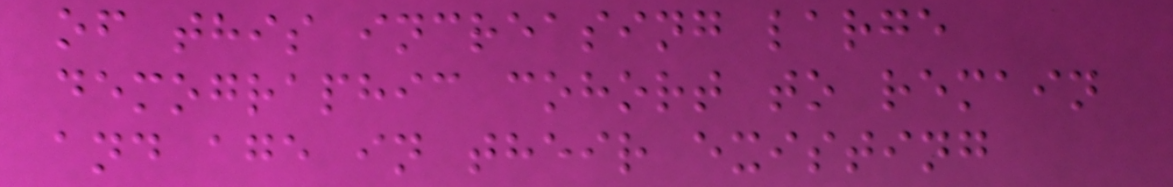of this increasing large
demographic cohort to remain
and age in their existing
